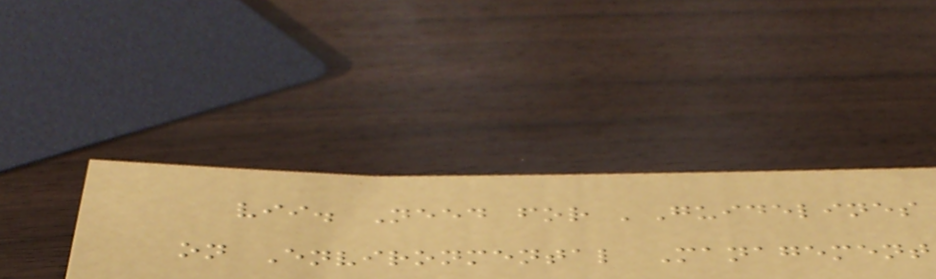vii. Need for 'Guidelines
on Environmental Management
